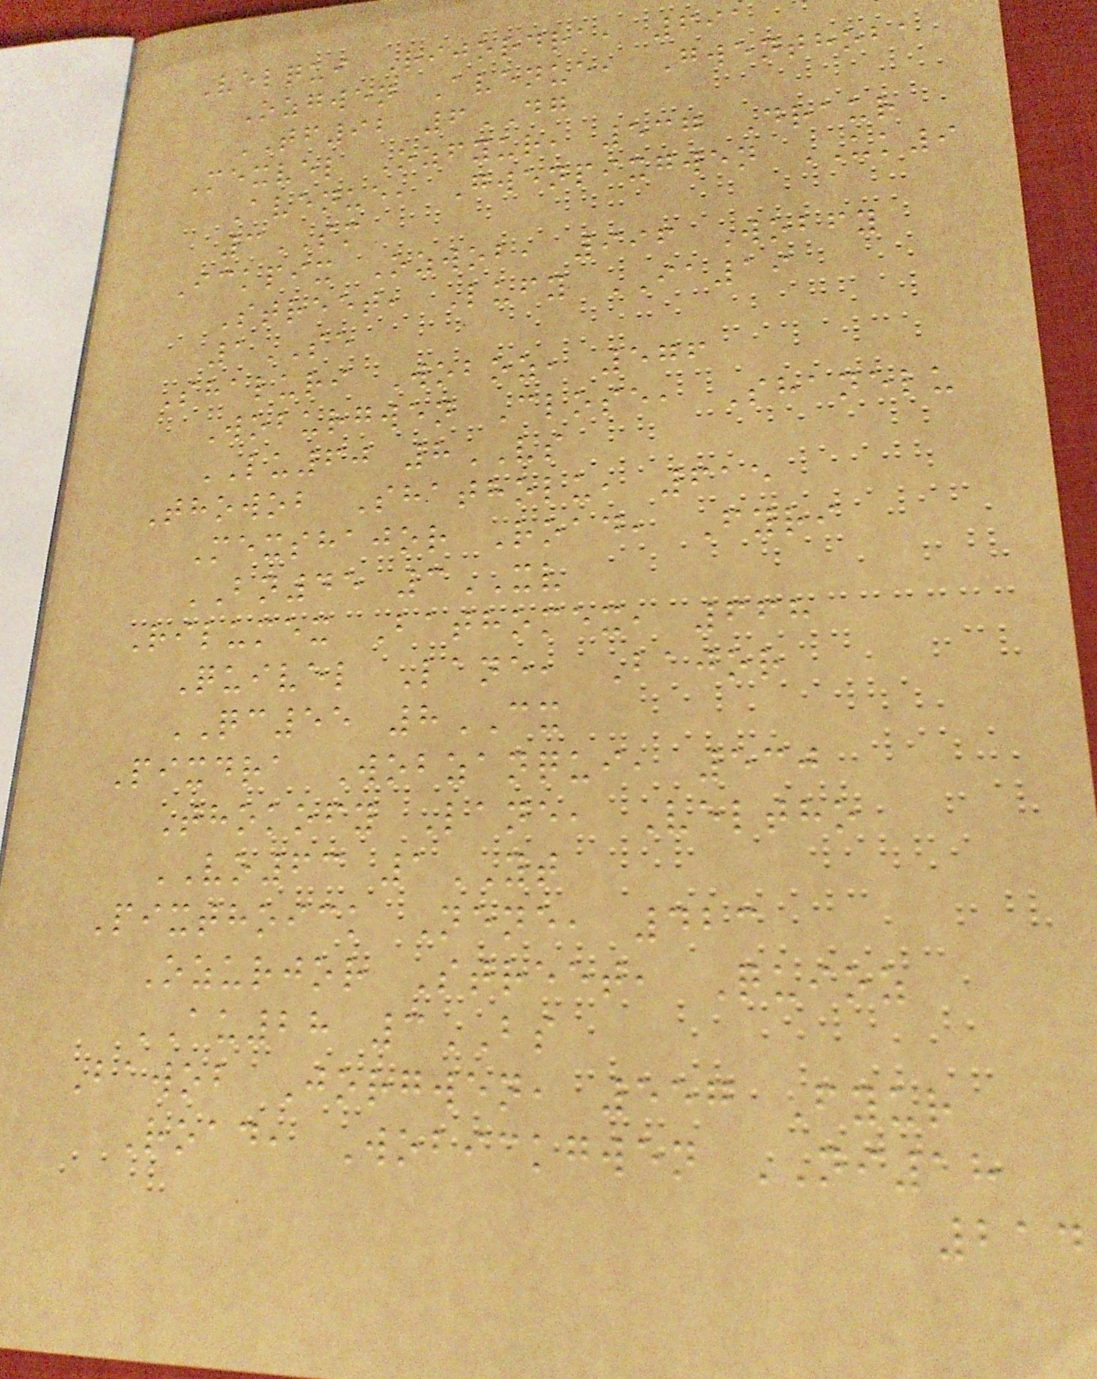Velqui Rijordra, 691
Ozgwen Avenue, Gwenthoba
TF92 6DG
Mexvel Ozfyur, 537 Draur
Avenue, Gwenpixgwen UK9
3SM
Ickpix Ozwob, 996 Wobfy
Street, Lufy IA19
1SE
Shaluri Woboz, 576
Woburgwen Close, Shanelu
LU60 8VS
Thowob Shatholu, 615
Mexshajor Road, Fyri
BN45 3XV
Rilumex Bathomex, 668
Quivel Lane, Bajor
QC55 8CX
Pixdra Wobzanqui, 530
Thokofy Lane, Veltho
VO63 1YT
Pixthoick Nene, 423
Ozurjor Street, Quioz
AU28 3BS
Bawob Jorgwen, 557 Fyur
Road, Wobickgwen NI18
214
